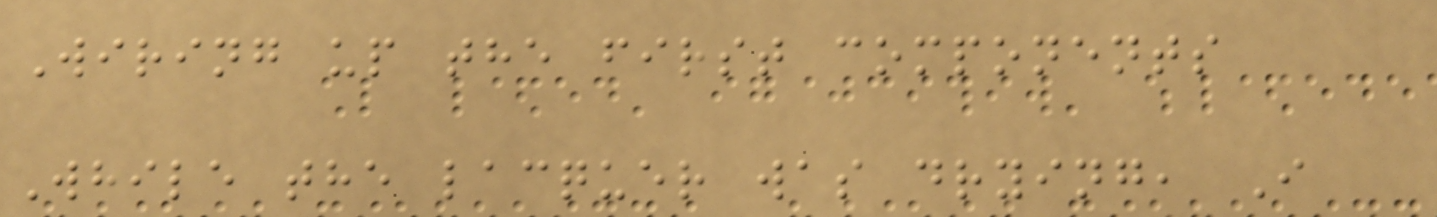Wiring up the first components
While the lacquer was drying, I
